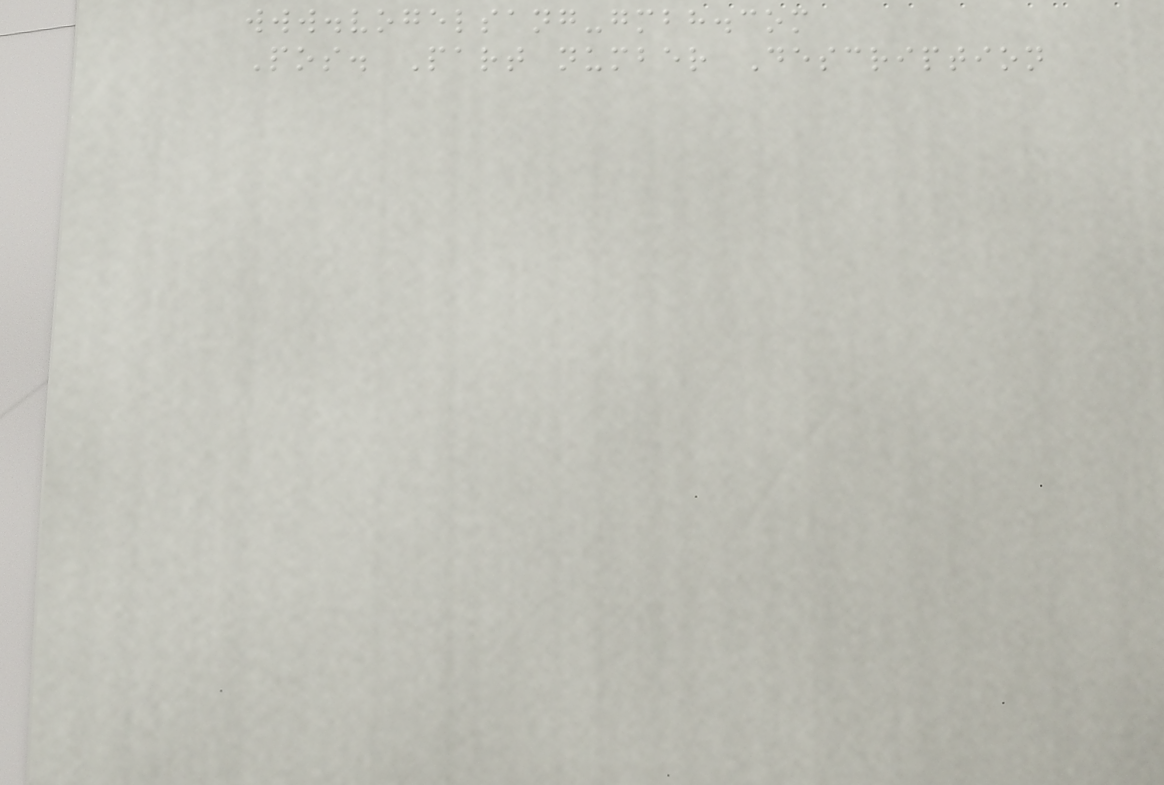www.vogelsang-gmbh.com
Pos. Part number Description
